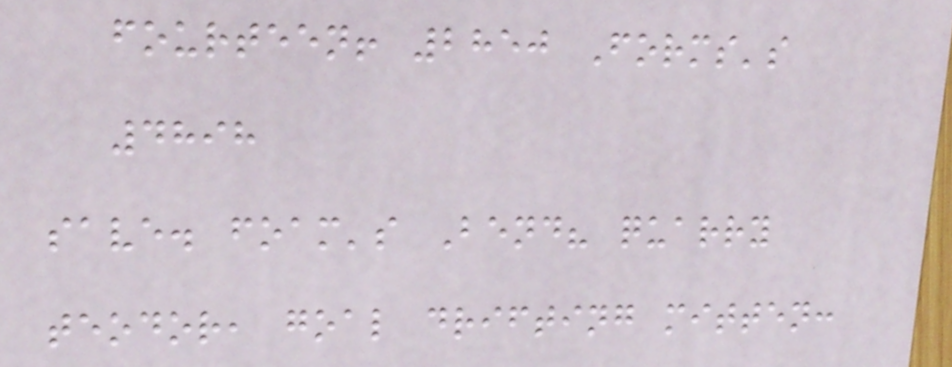fourteen! 2850 Forms's
4898
save. foam's Bend? quarry
teodor, goal drifting mitten:
